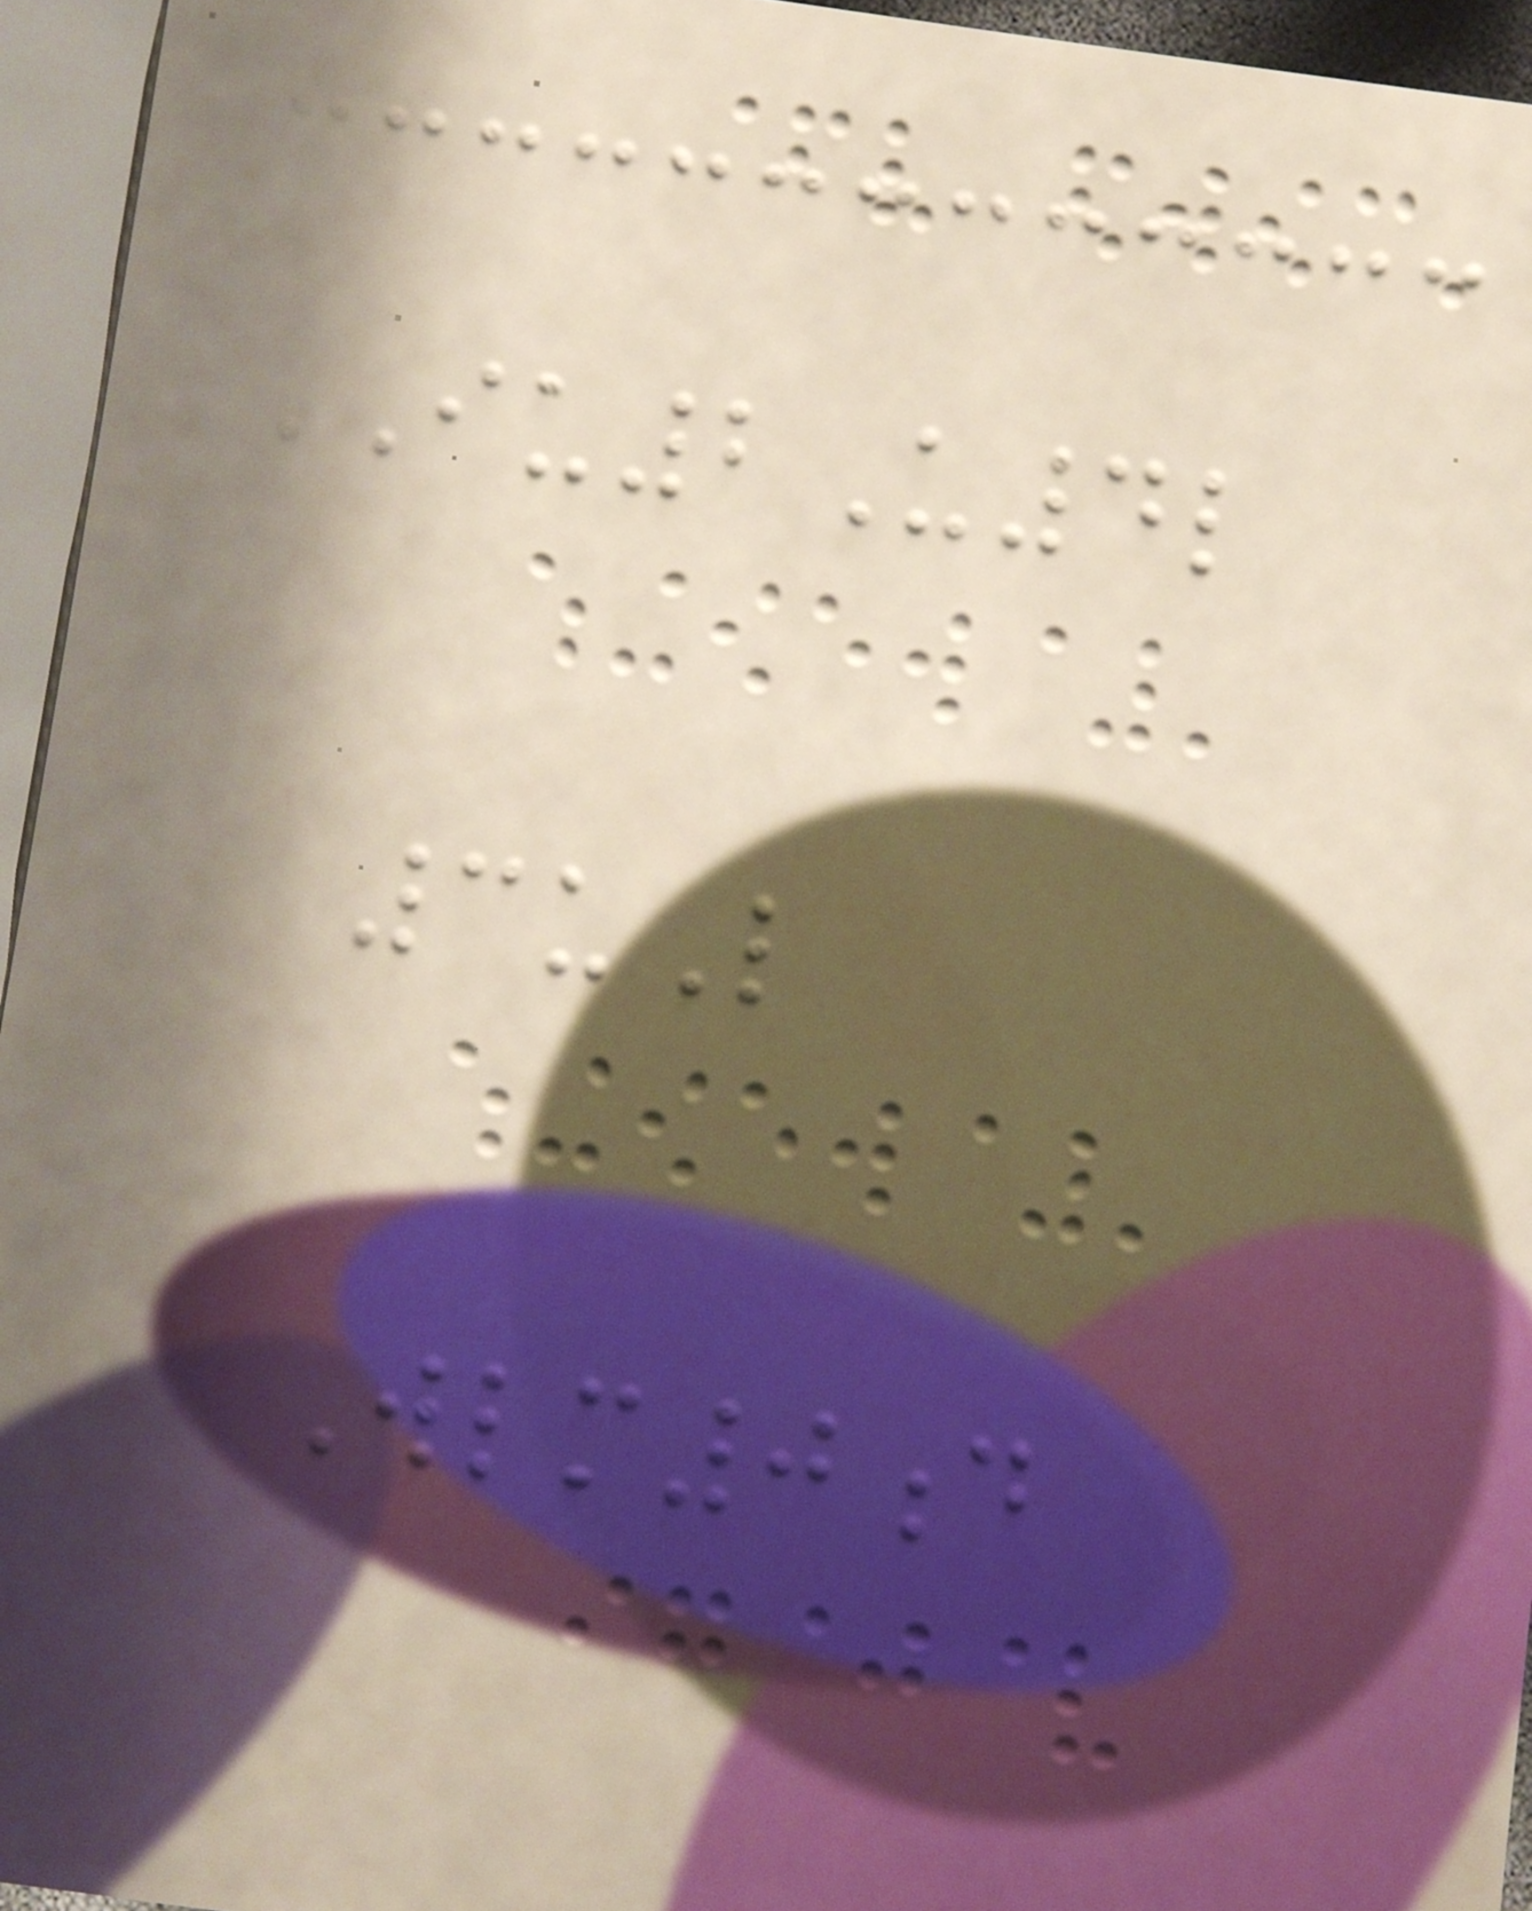IU2U4l
3uL
Wlm0d
